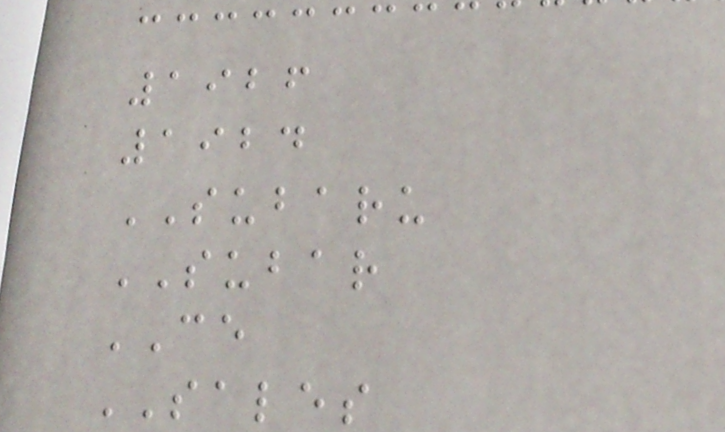1926
1924
SUBARU
SUBAR
CE
SALES
